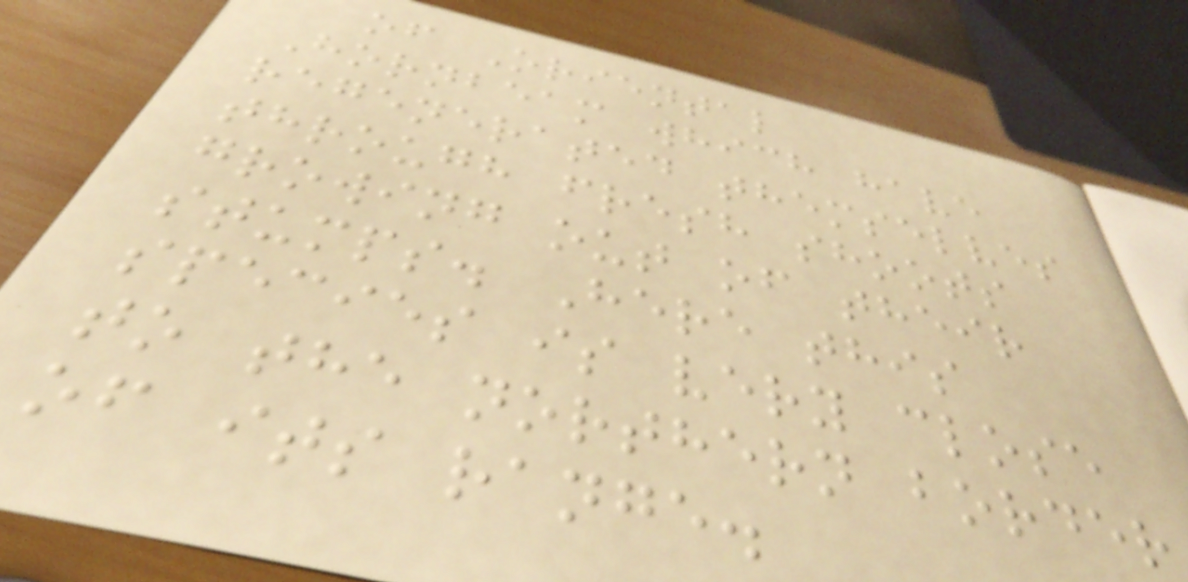of Oriental
Hornbeam which have
regenerated themselves
through fresh shoots
growing out of their
stumps. Here this
species is very close
to the northern border
of its range.
